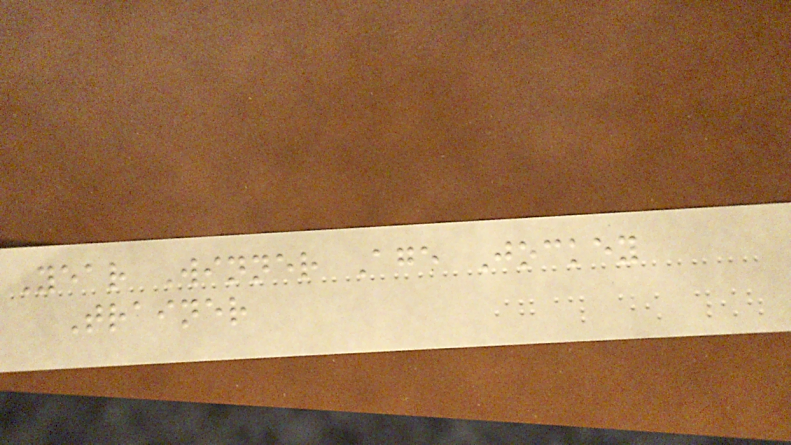Year Winner Age Jockey
Trainer
